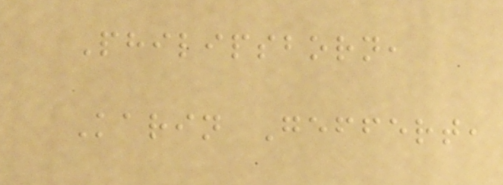Philipsborn,
Karin Geffert,
